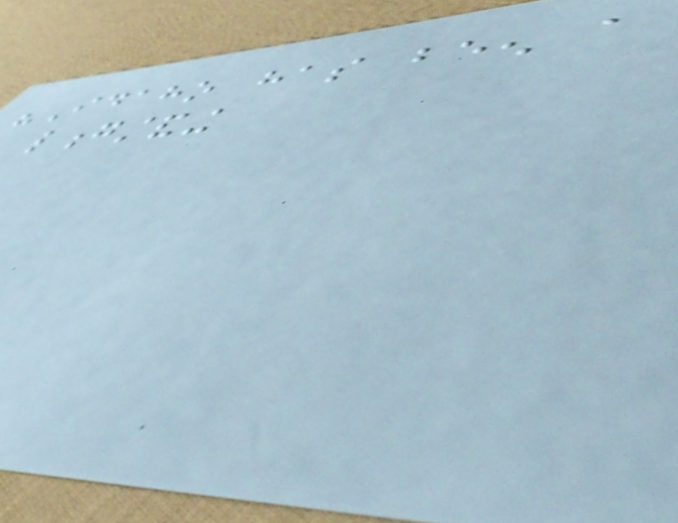"Idaho has been a
longstanding
